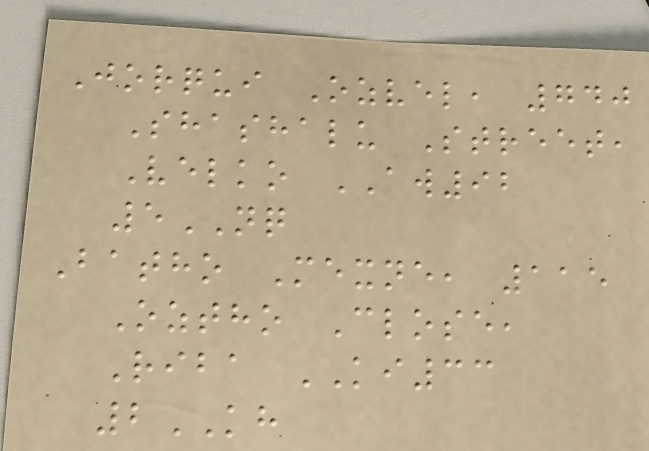Jorqui Ozvel, 740
Shashalu Street,
Velko AW92
5NQ
Batho Mexne, 115
Oztho Close,
Riba KI33
2KH
